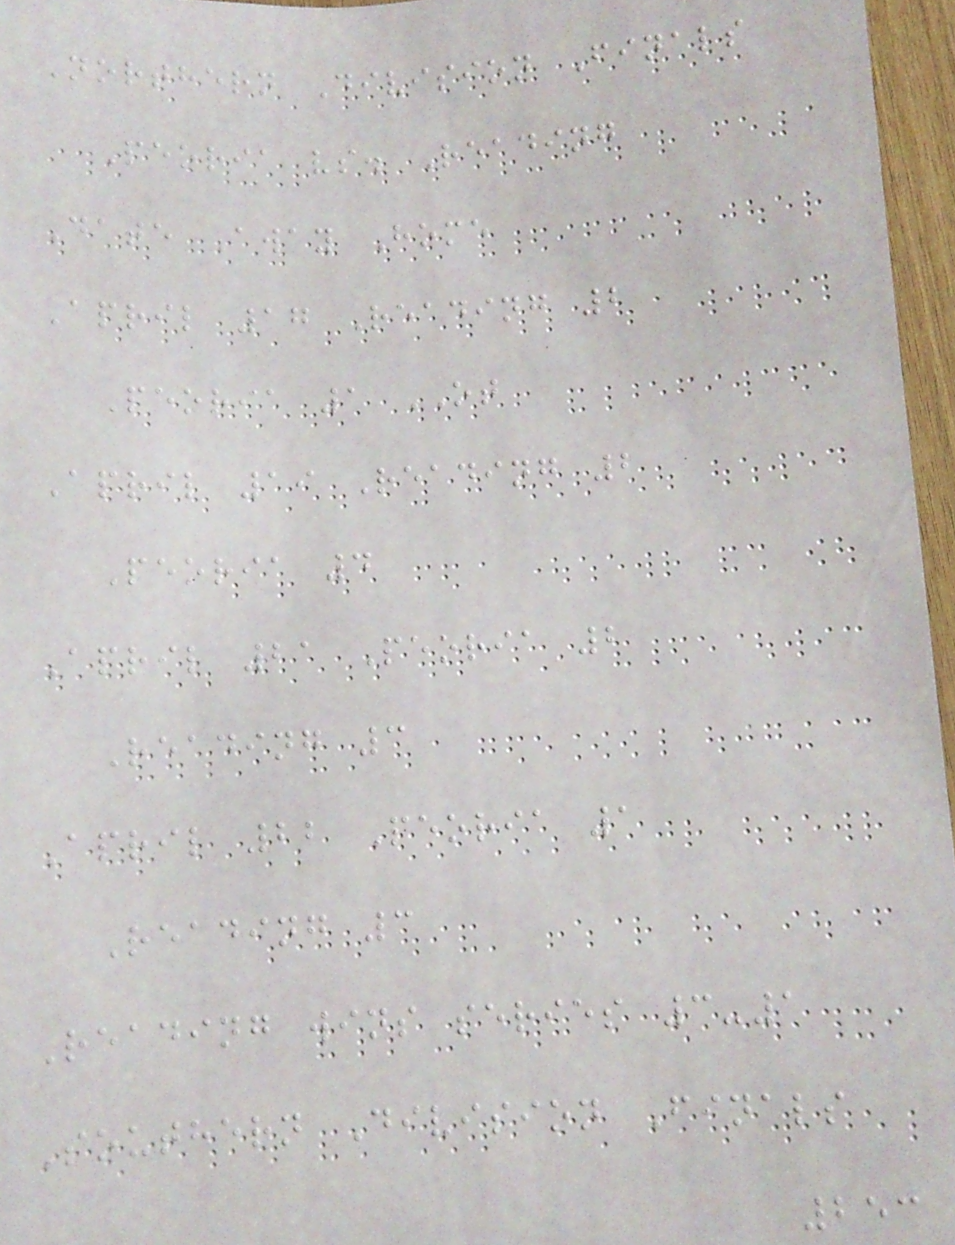Northern Division Finals
Peoria vs. Reading
Date Away Home
April 17 Reading 2
Peoria 1 OT
April 19 Reading 2
Peoria 4
April 21 Peoria 2
Reading 3
April 22 Peoria 1
Reading 3
Reading wins series 3-1
Southern Division Finals
253
